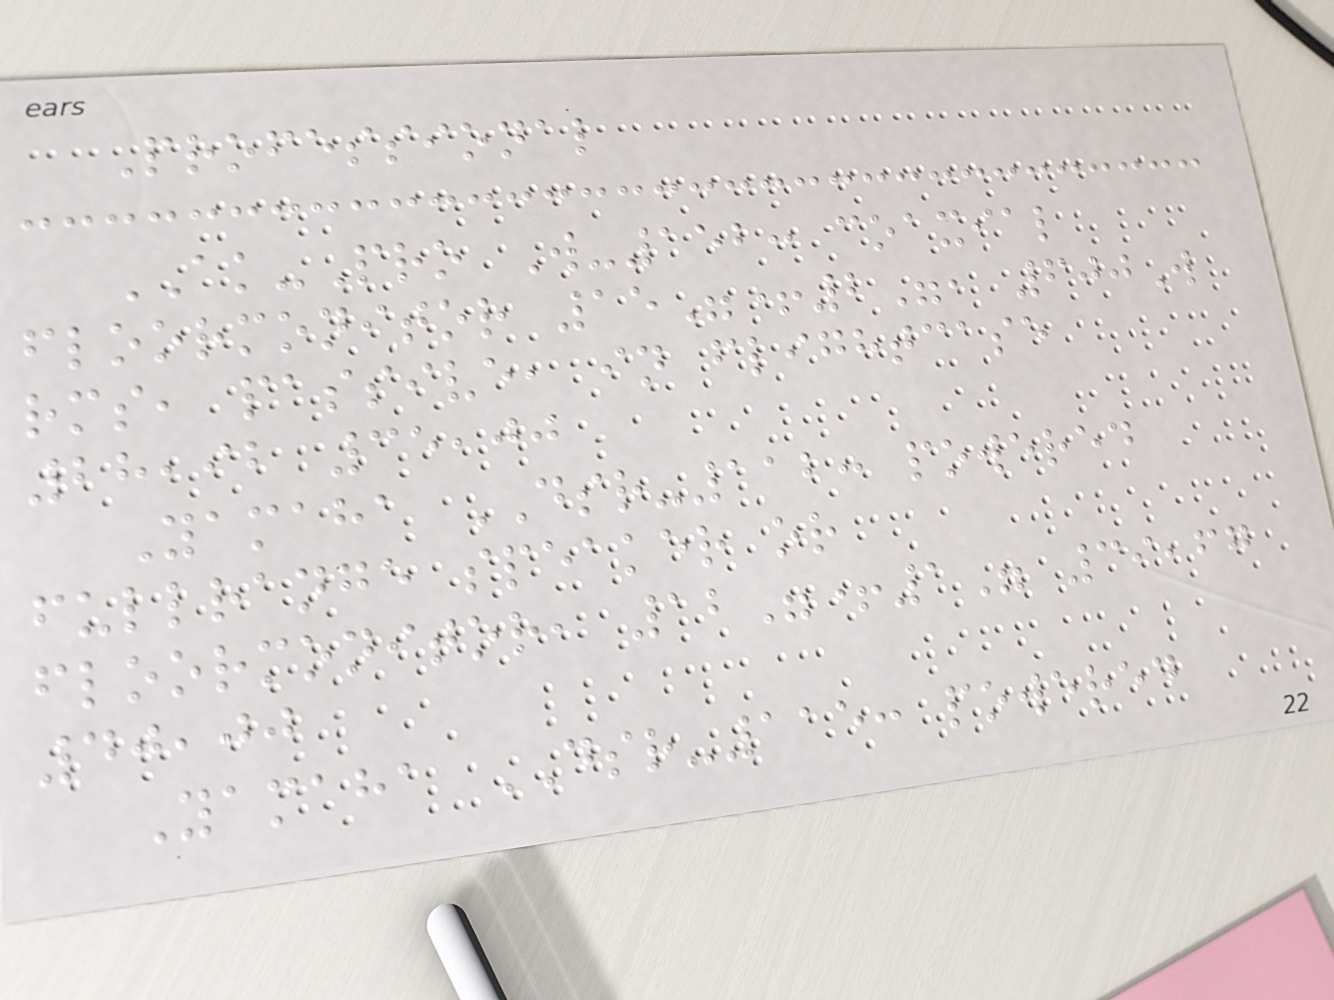Professional
AK-Pro W-152: coaxial
floormonitor 15"+2", 600W
rms, passive, in flightcase
28,92 35,00
Yamaha DSR-112: powered
fullrange speaker or
floormonitor, 12"+1" 39,67
40,00
Yamaha DSR-115: powered
